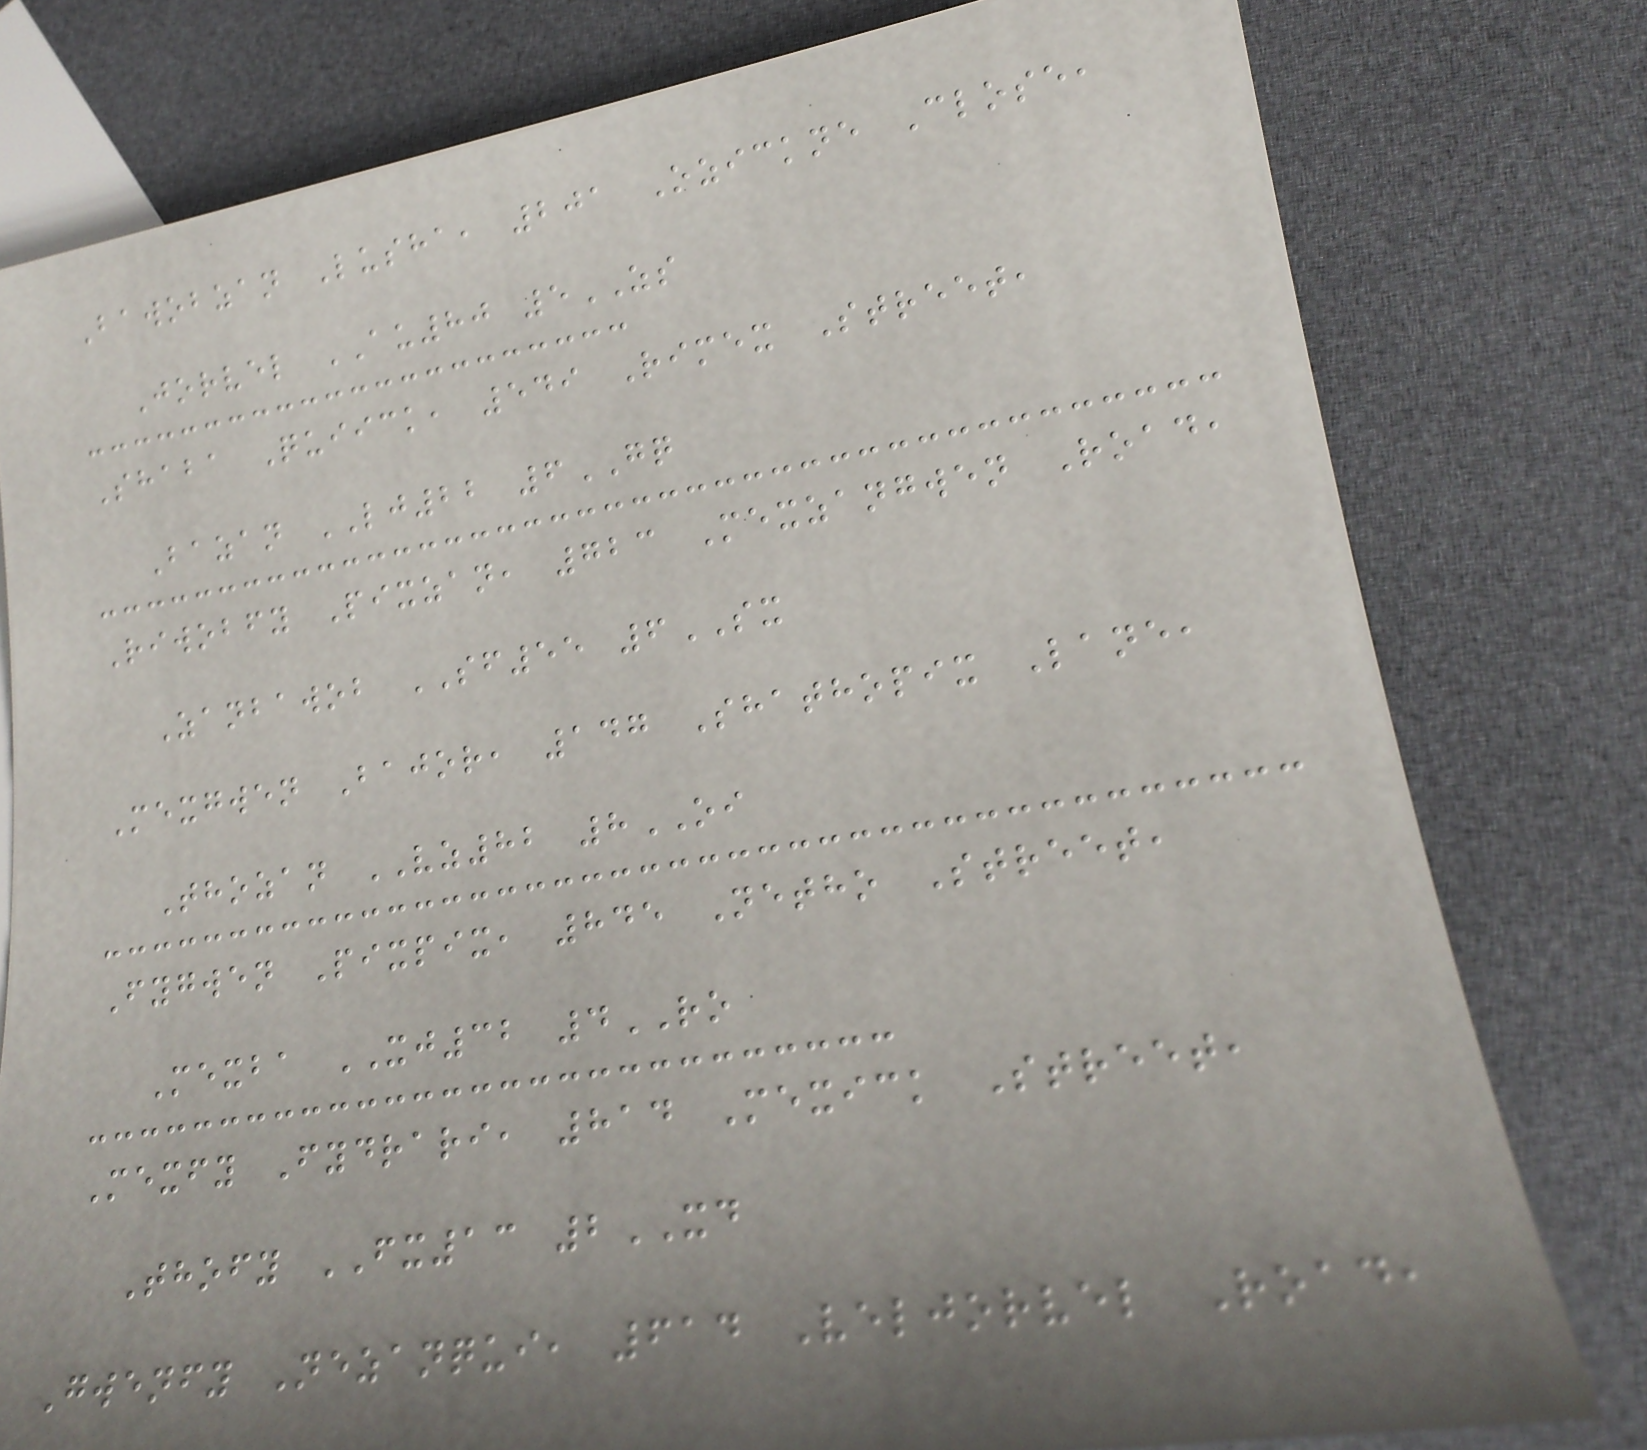Bawobzan Lusha, 201 Ozickne Close,
Jorvel AU80 5ZS
Shaba Quiick, 549 Rimex Street,
Bazan LJ22 6GQ
Riwobfy Pixzan, 723 Mexzangwen Road,
Zanbawob SF55 6SX
Mexgwen Bajor, 147 Shathopix Lane,
Thozan VZ82 8OI
Fygwen Pixpix, 845 Netho Street,
Mexba XJ32 4RO
Mexfy Fydrari, 814 Mexick Street,
Thofy FX13 2XD
Gwenfy Nezanqui, 614 Veljorvel Road,
